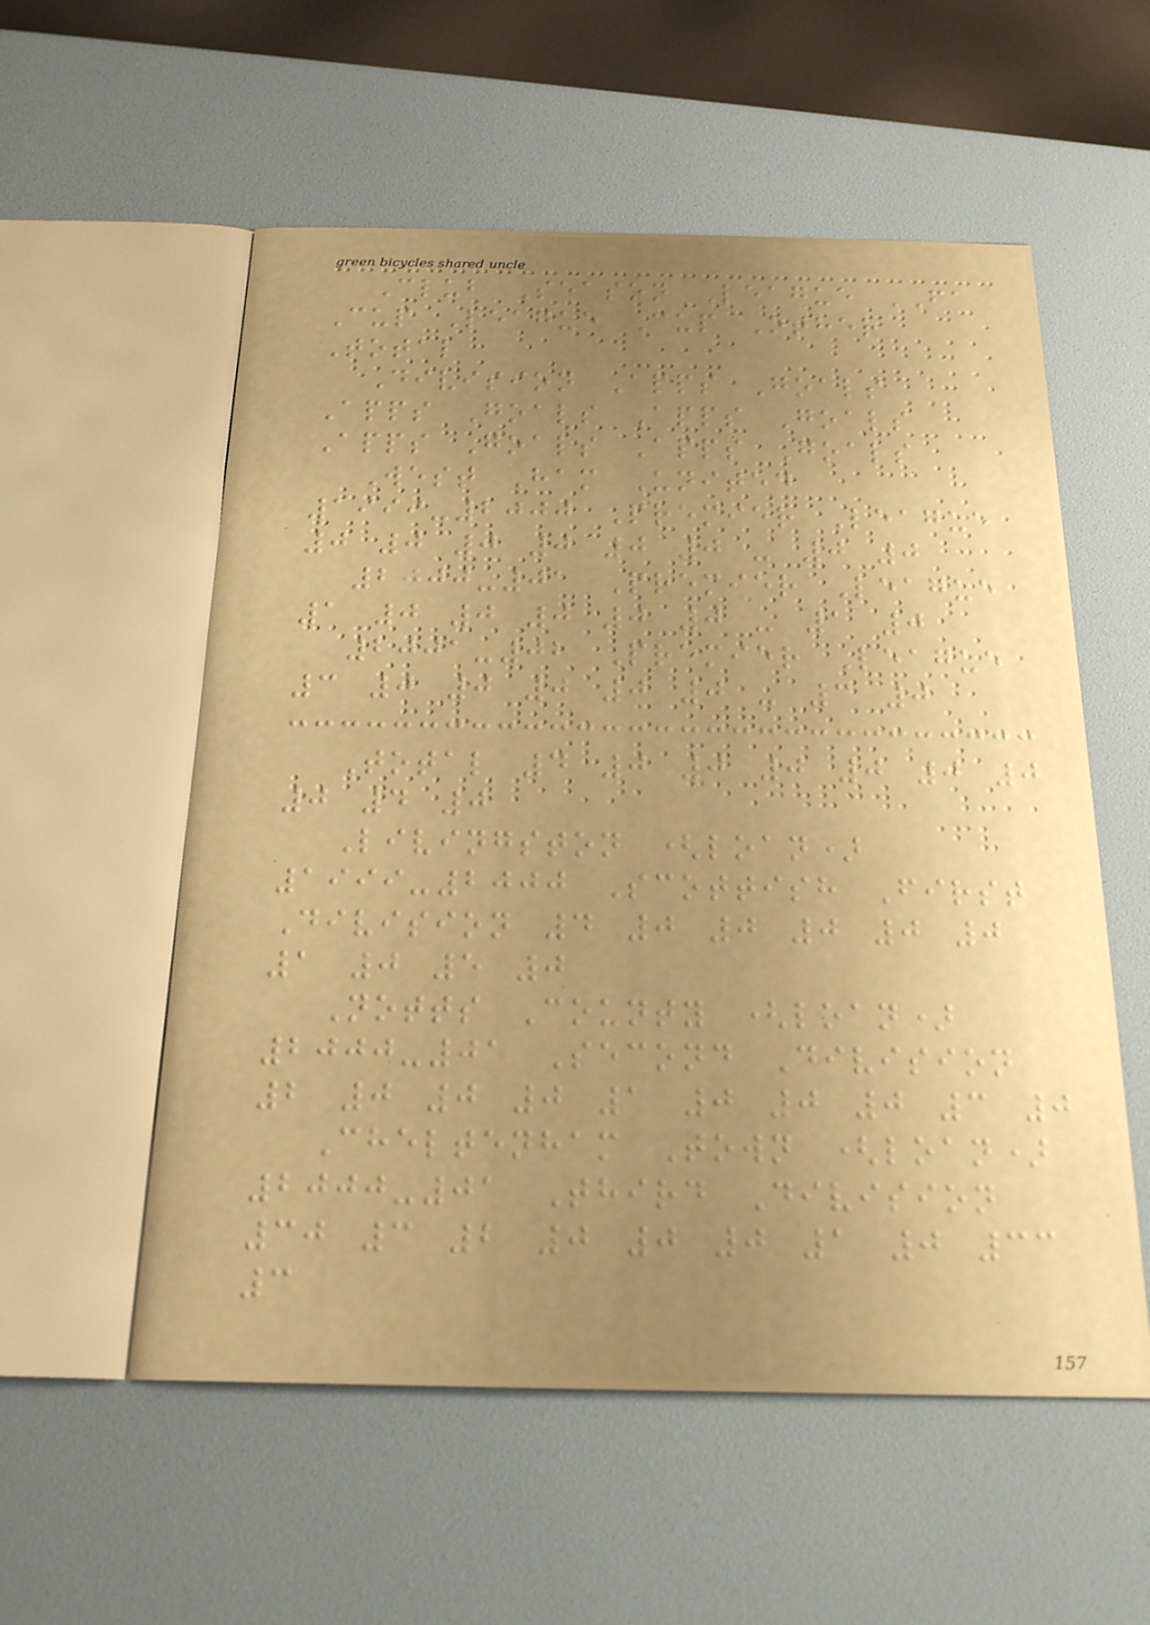Club Season League FA
Cup League Cup Other
Total
Division Apps Goals
Apps Goals Apps Goals
Apps Goals Apps Goals
West Ham United
1999-2000 Premier League
0 0 0 0 0 0 - 0 0
2000-01 Premier League
1 0 0 0 0 0 - 1 0
2001-02 Premier League
3 0 0 0 0 0 - 3 0
Total 4 0 0 0 0 0 0
0 4 0
Livingston (loan)
1999-2000 Scottish First
Division 4 0 0 0 0 0
1 0 5 0
Notts County (loan)
2000-01 Second Division
2 0 0 0 1 0 0 0 3 0
Cheltenham Town (loan)
2000-01 Third Division
30 3 2 0 0 0 1 0 33
3
